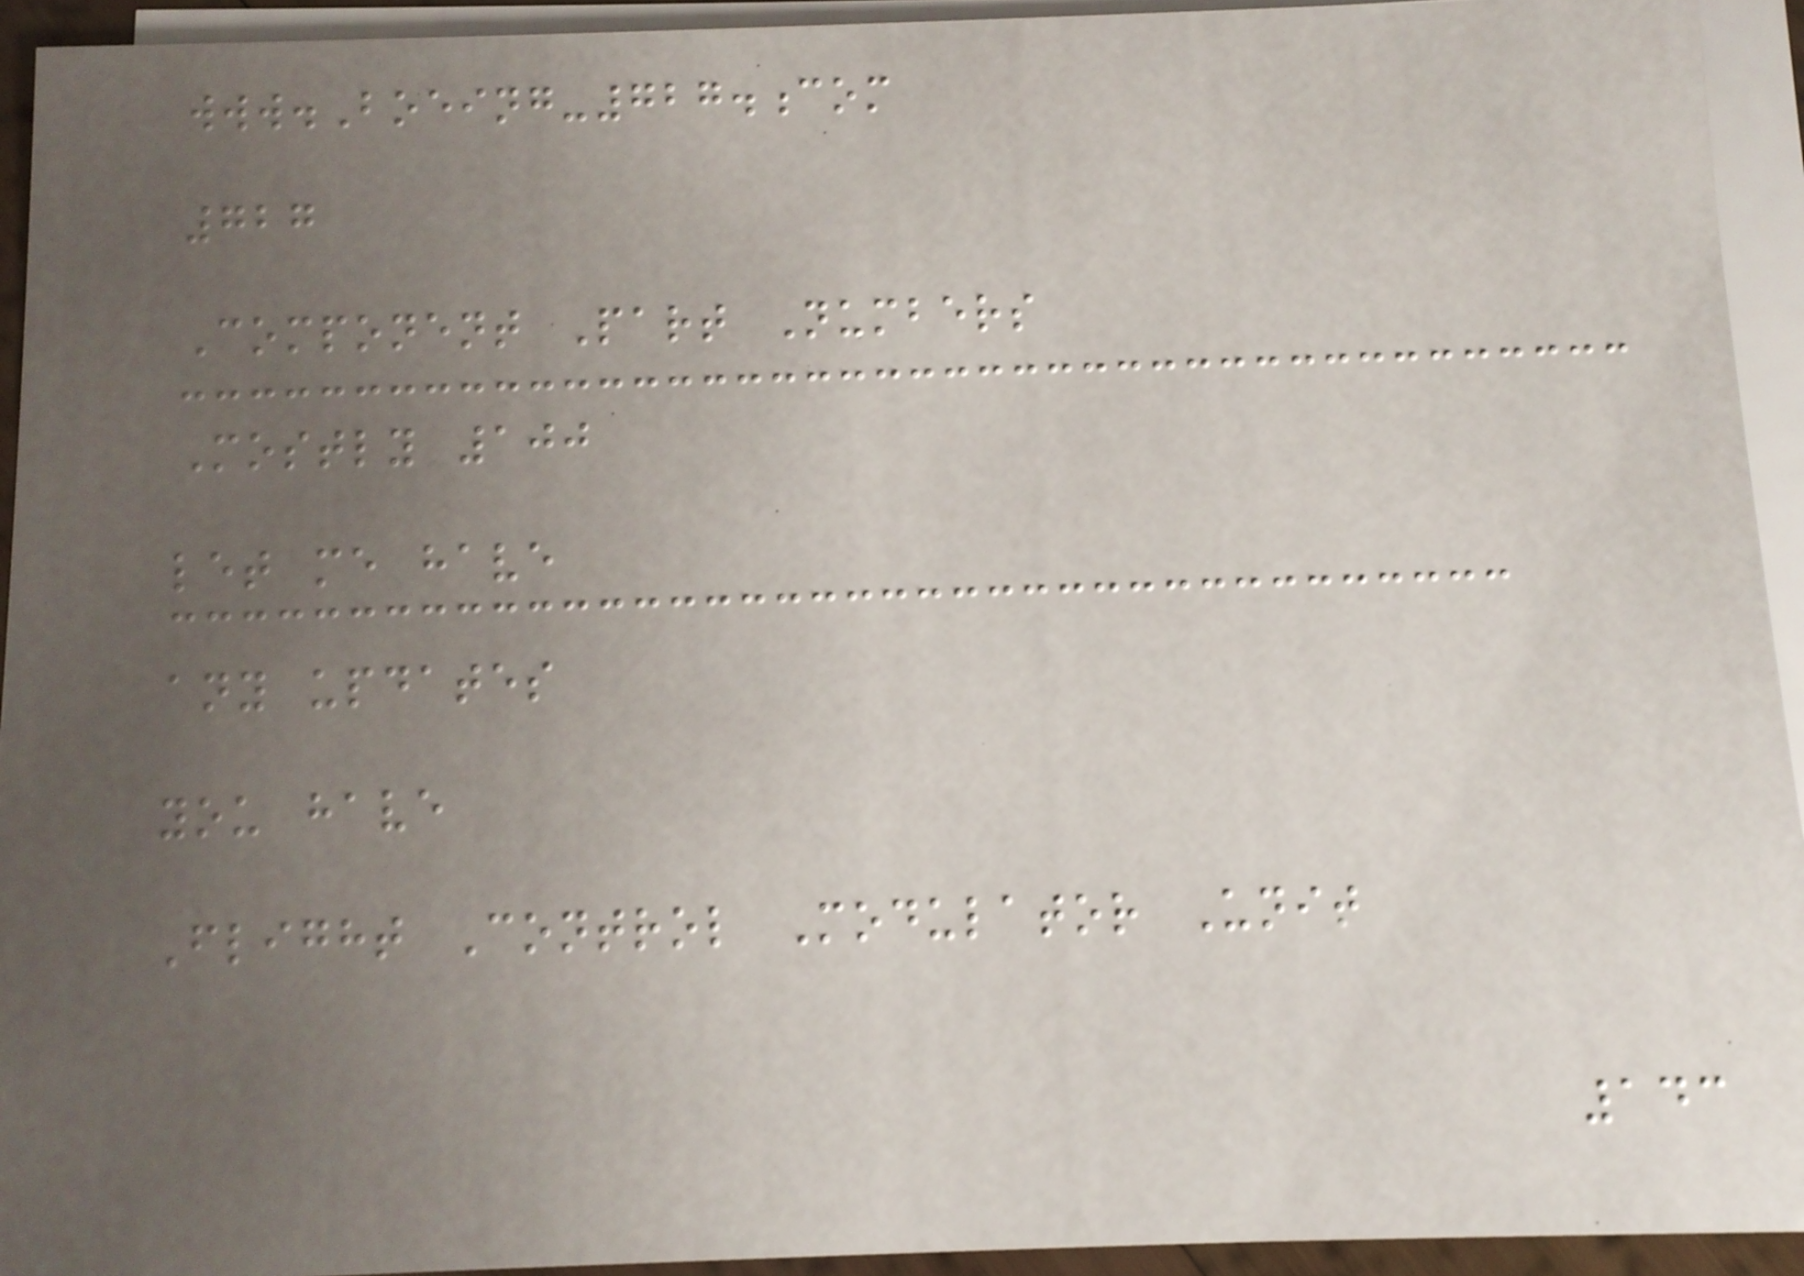www.Boeing-727.com
727
Component Part Numbers
Mostly 100
let me have
any updates
you have
Flight Control Modulator Unit
143
